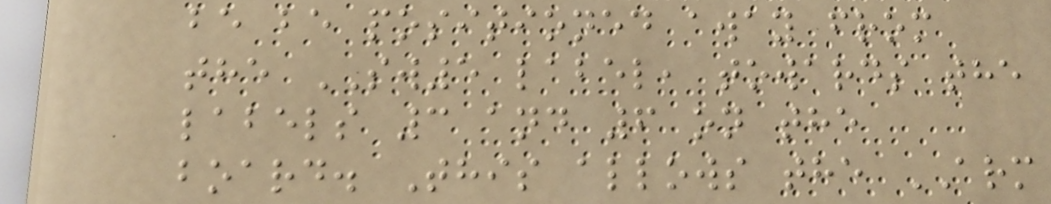be be positioned away from
the SW5 label, towards the
labels 3 and 6 on the
board. This allows the ARM
